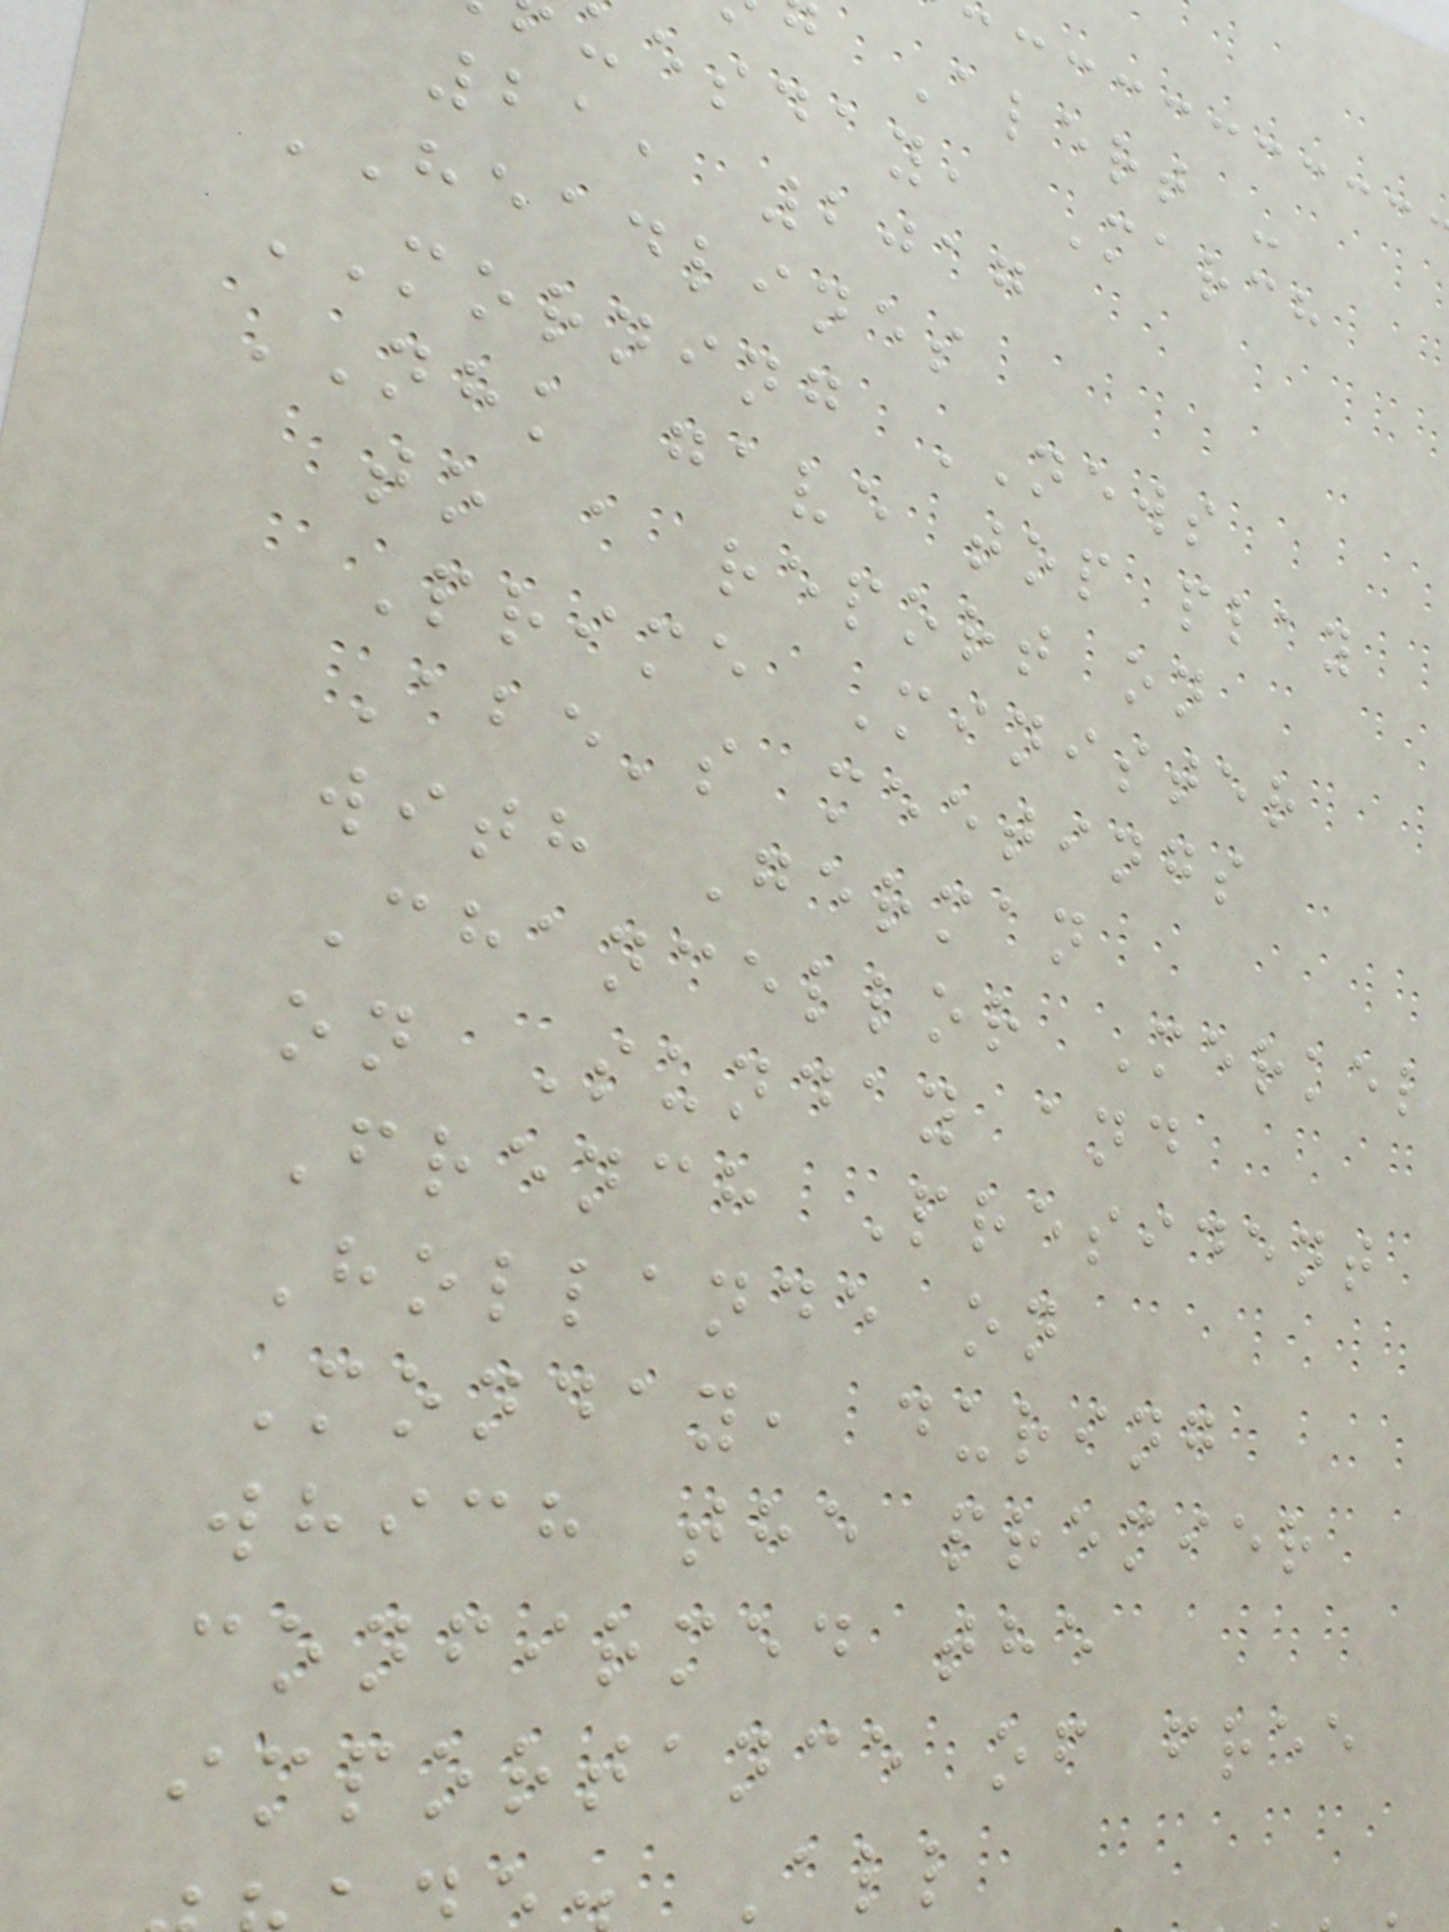Alert -
uesday, March
21, 2017
HEADLINES
MORNING NEWS
NHK gave top play
to a report on
Prime Minister
Abe's meetings
with German
Chancellor Merkel
on Sunday and
French President
Hollande on
Monday, during
which the premier
confirmed the
importance of free
All
